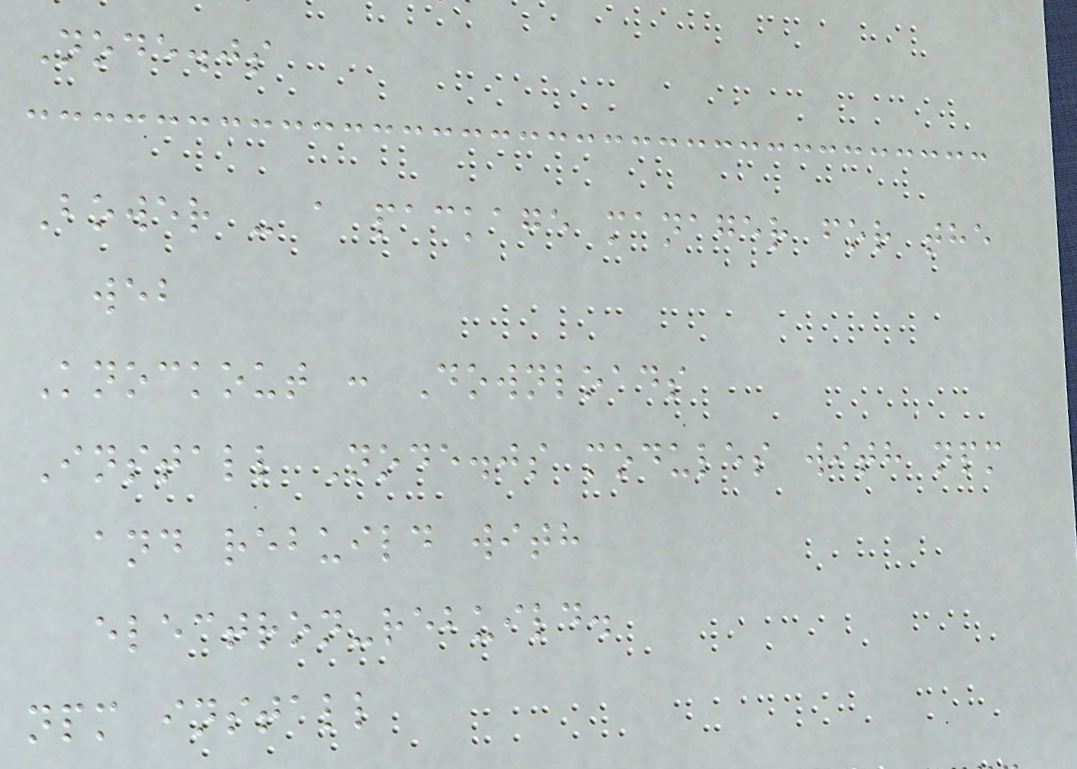Node.js
Bower - a package manager for the
web
Knockout : Downloads
Install Node.js modules with npm
and rebuild with
electron-rebuild.
npm install
